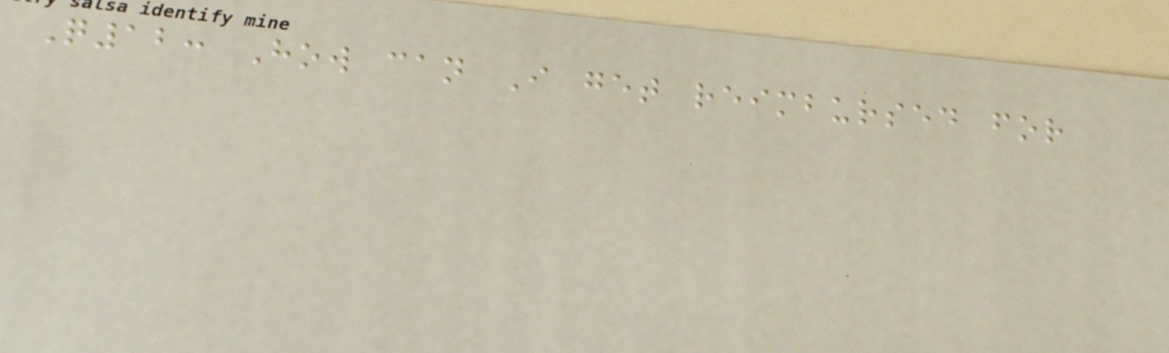Q12: How can I get reimbursed for
